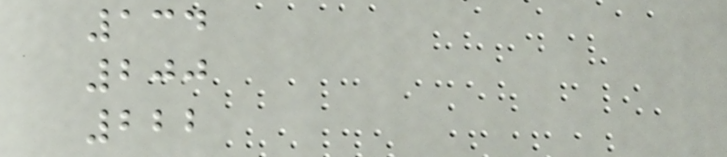134
200
222
